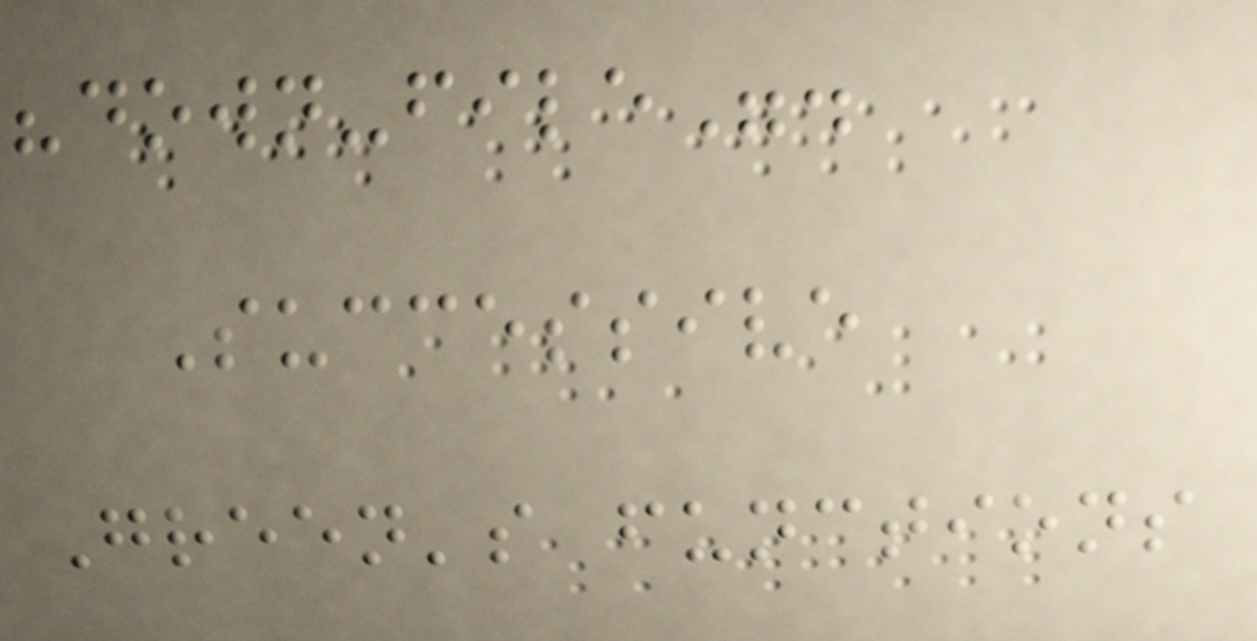"down-file".
Successive
Green's functions
